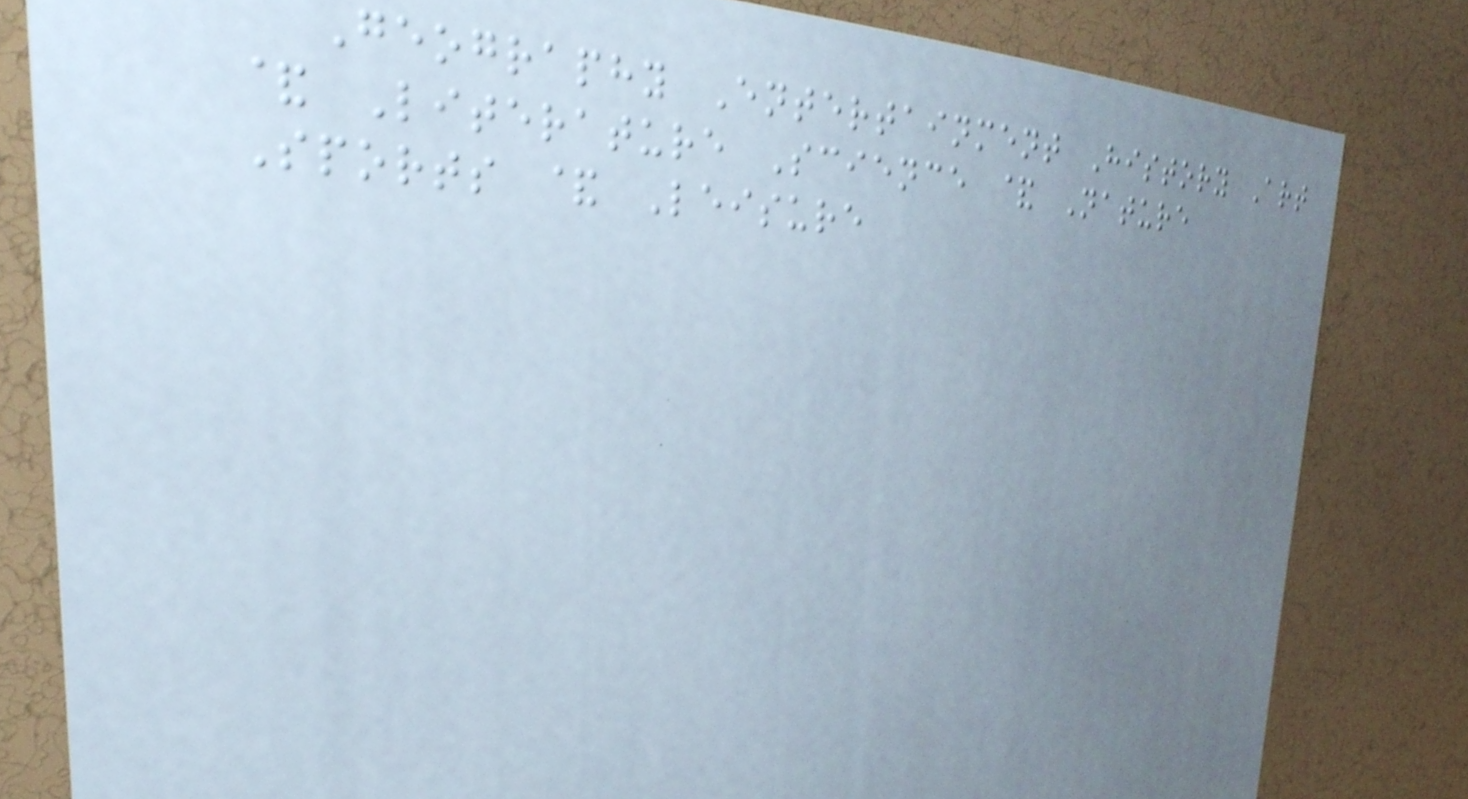Geography Entertainment History Art
& Literature Science & Nature
Sports & Leisure
